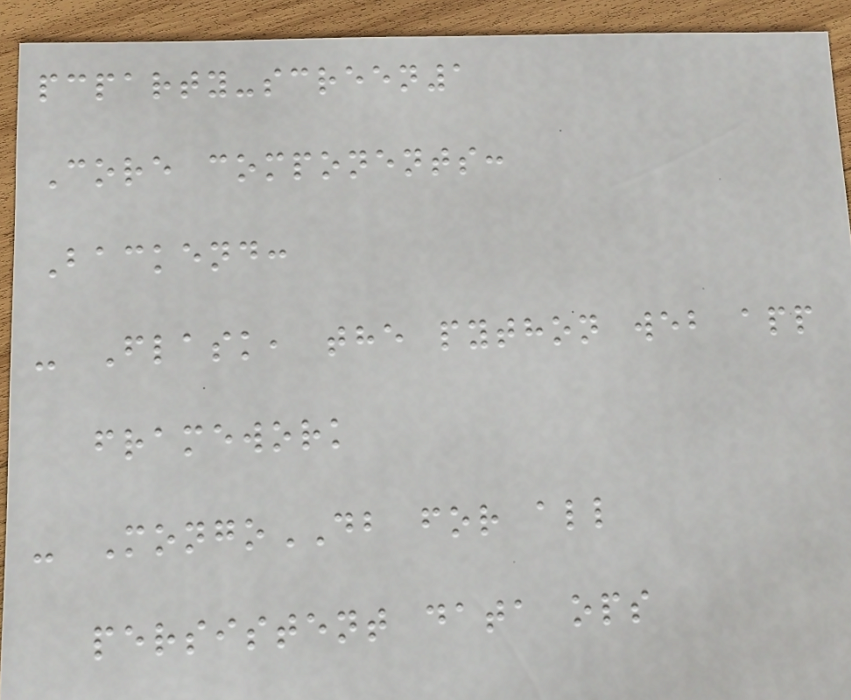pcparty-screen1
Core components:
Backend:
- Flask, the python web app
framework
- MongoDB for all
persistent data ops
